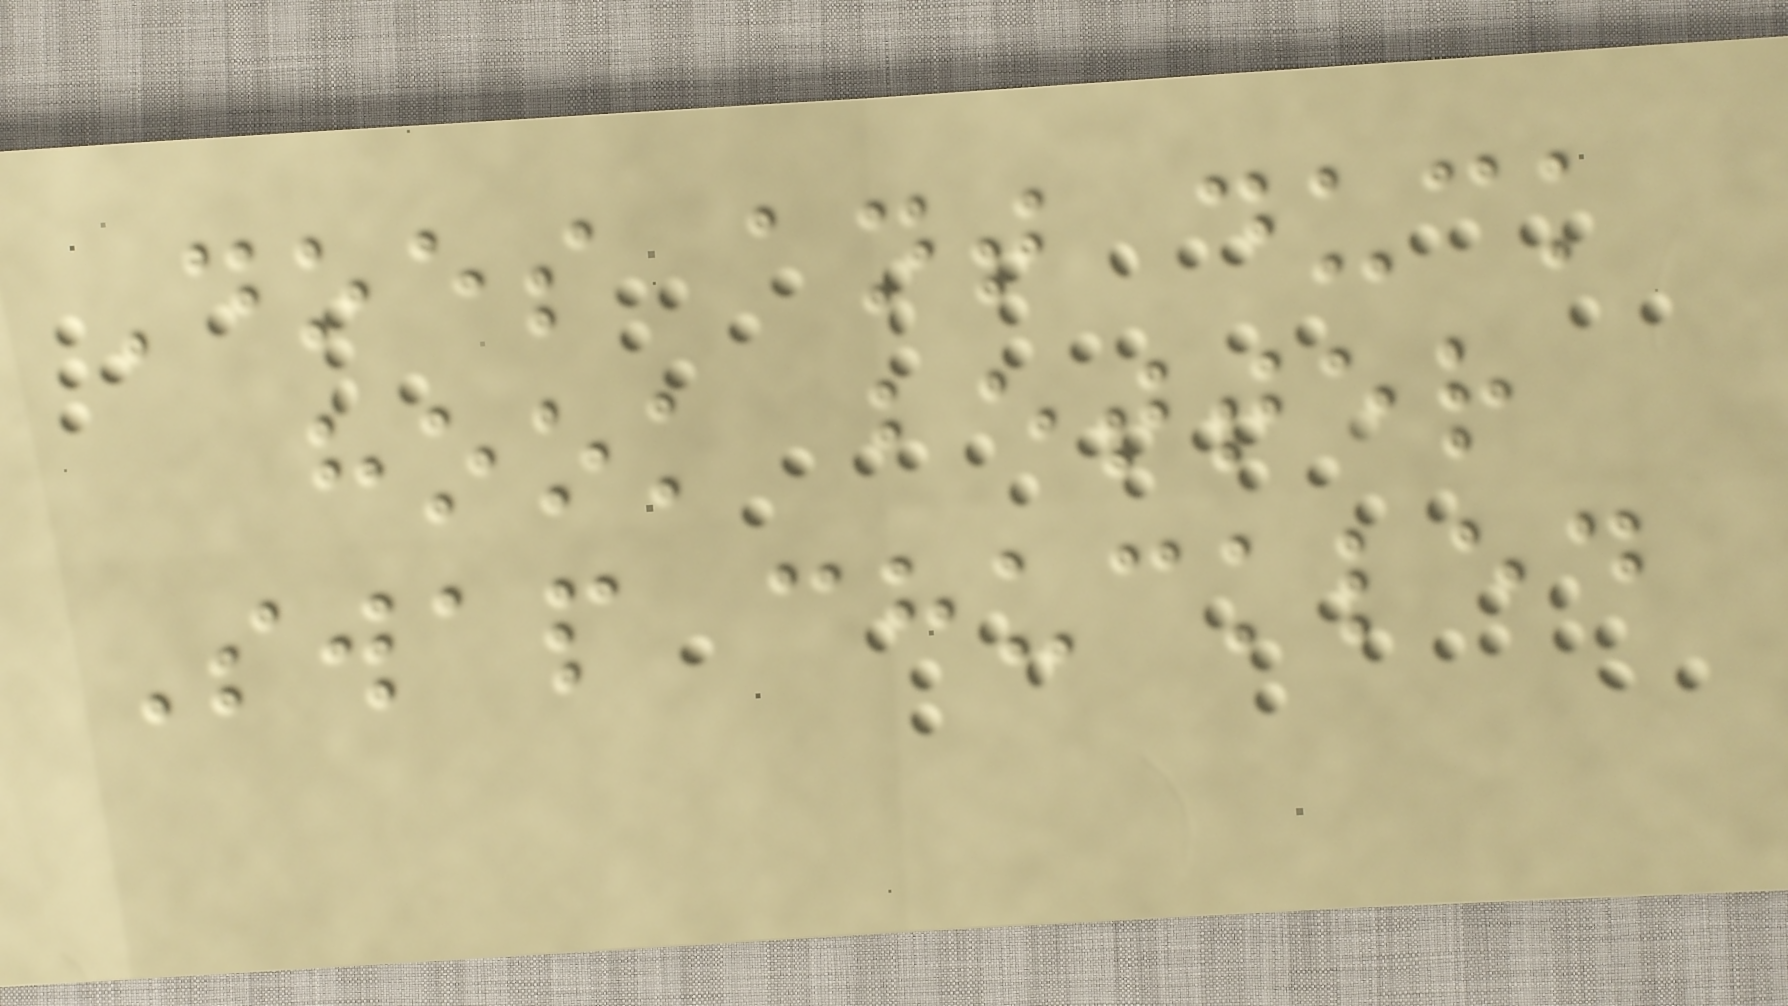Does ant duck
hook better
Swap chuckled
